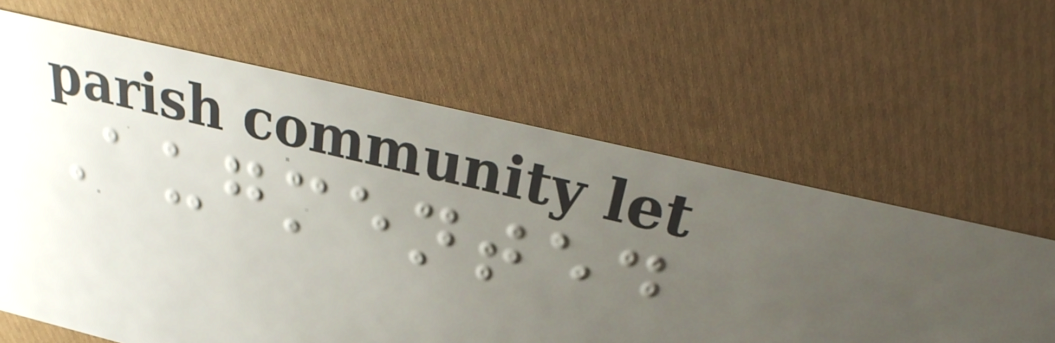Augmented
